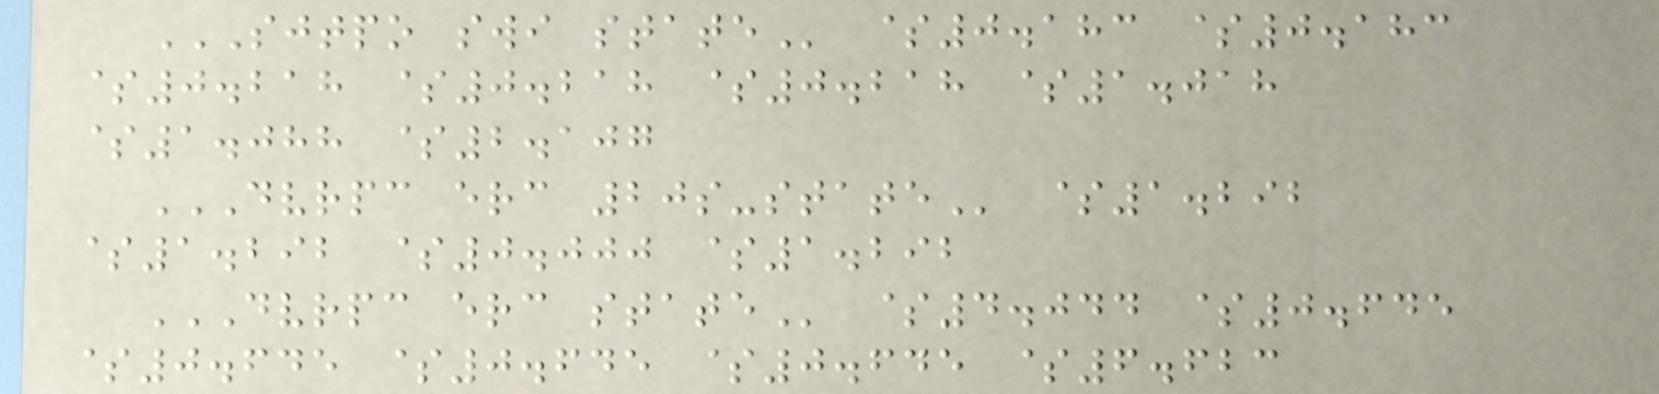SJTPO SWI STATE $0.183 $0.183
$0.218 $0.218 $0.218 $1.018
$1.088 $2.107
DVRPC ERC 20S-STATE $1.292
$1.292 $0.000 $1.292
DVRPC ERC STATE $4.044 $0.645
$0.645 $0.645 $0.645 $6.623
